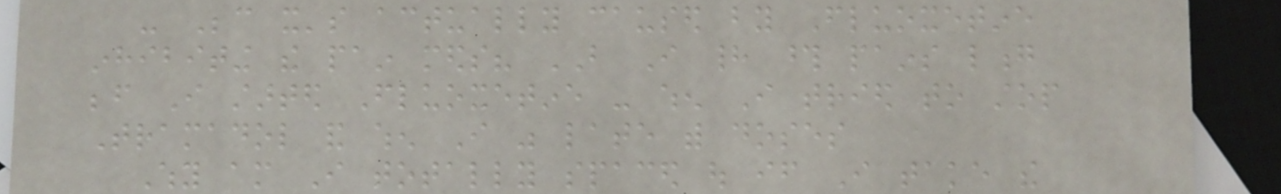- Because it's actually caused by Fluoxetine
inhibiting the pain meds? BUT I had those pains long
before I started Fluoxetine - when I tried to stop
Tramadol and when I was late with doses
Why am I totally spaced out if I take the
